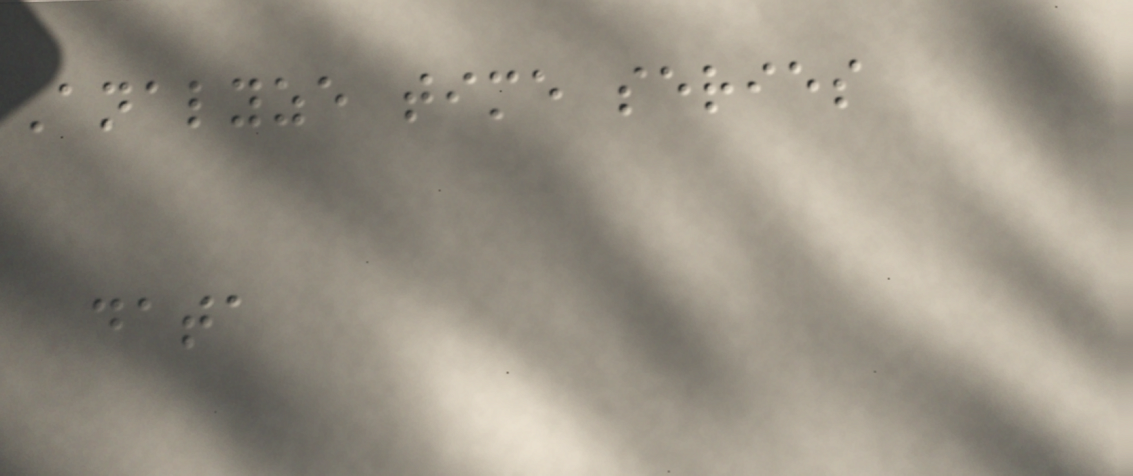Analyze time series
data
